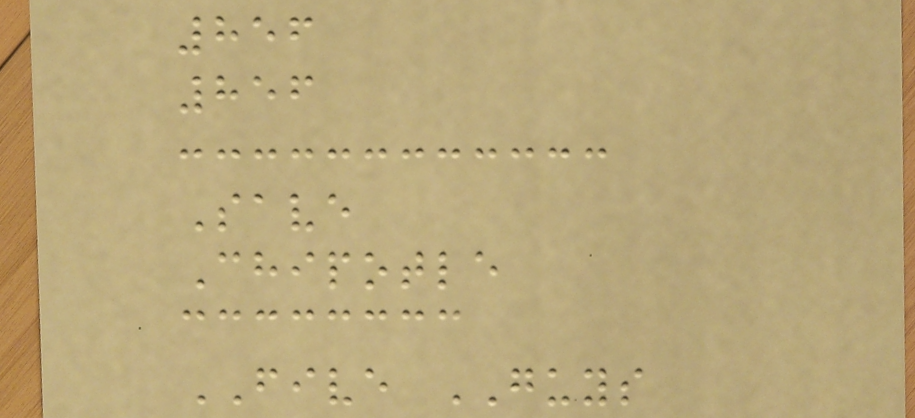856
856
Save
Chipotle
FIVE GUYS
